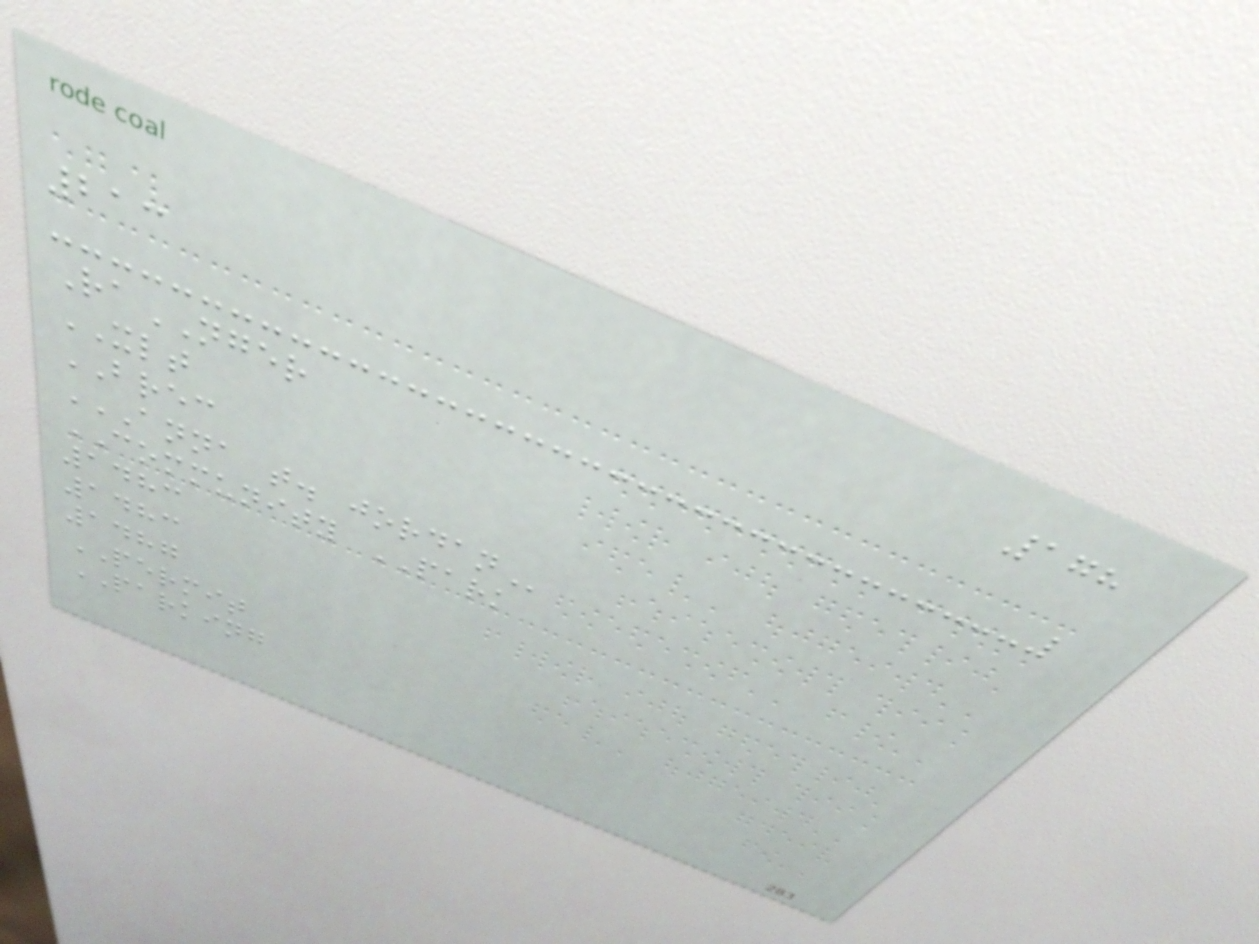178
213
RaNGER
XLT
BREC
ANNA T. JORDAN
COMMUNITY PARK
1483
1483
1487
PERMIT
PARKING
